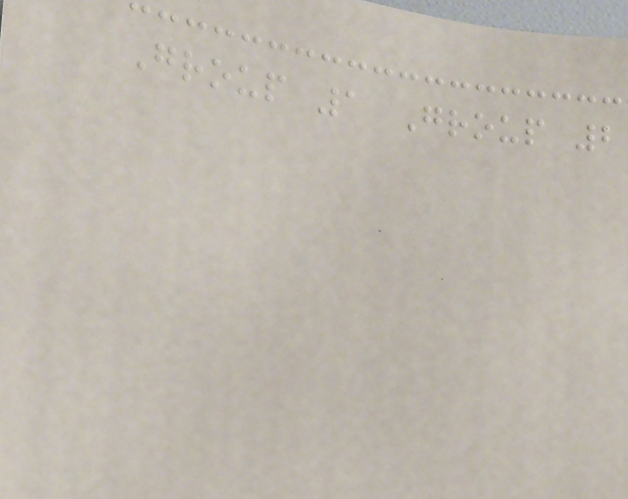Group 1 Group 2
